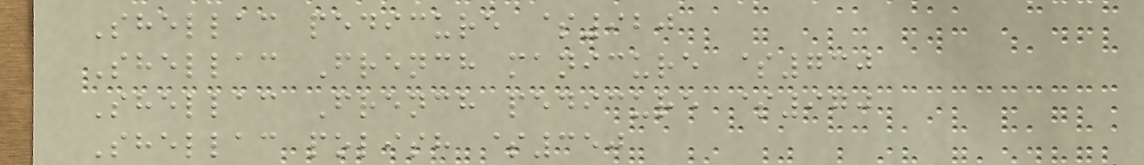Shellac pedicure $920
Shellac French manicure $730
Shellac French pedicure $970
Shellac polish $350
